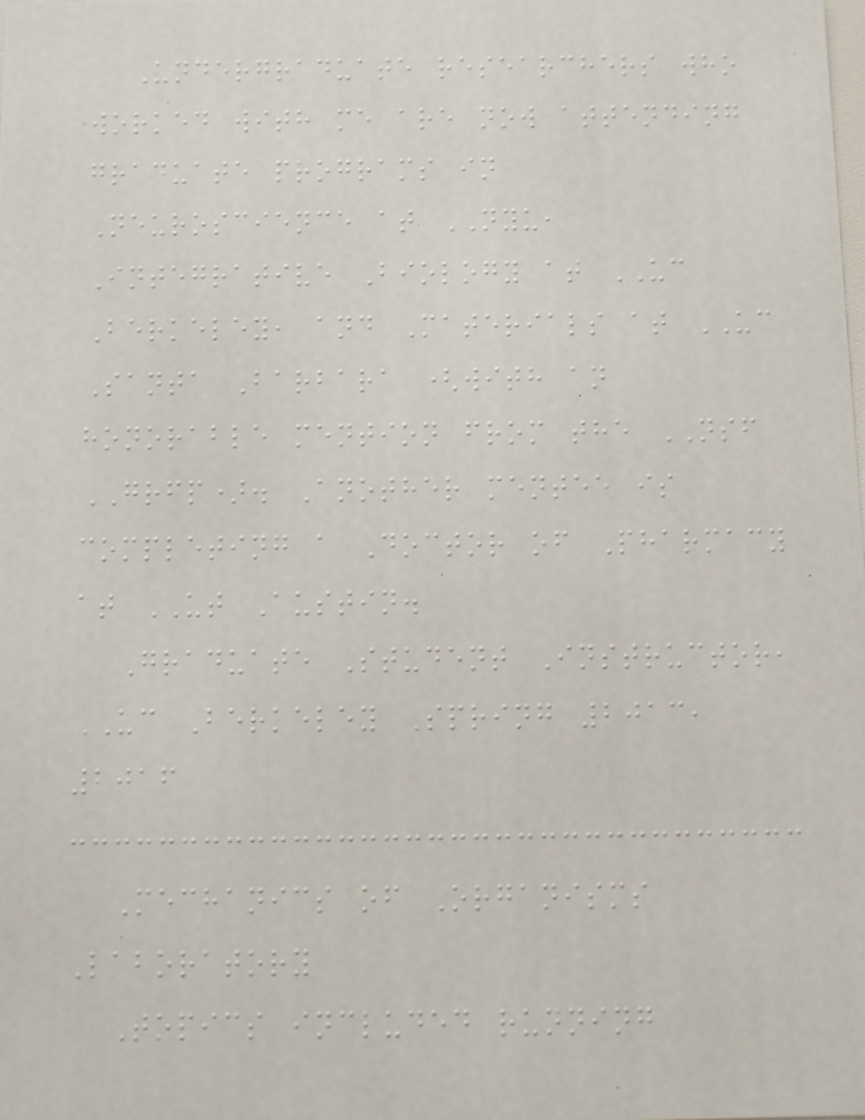Undergraduate researchers who
worked with me are now attending
graduate programs in
Neuroscience at NYU,
Integrative Biology at UC
Berkeley, and Materials at UC
Santa Barbara (with an
honorable mention from the NSF
GRFP). Another mentee is
completing a Doctor of Pharmacy
at UT Austin.
Graduate Student Instructor,
UC Berkeley Spring 2013,
2016
Mechanics of Organisms
Laboratory
Topics included running
